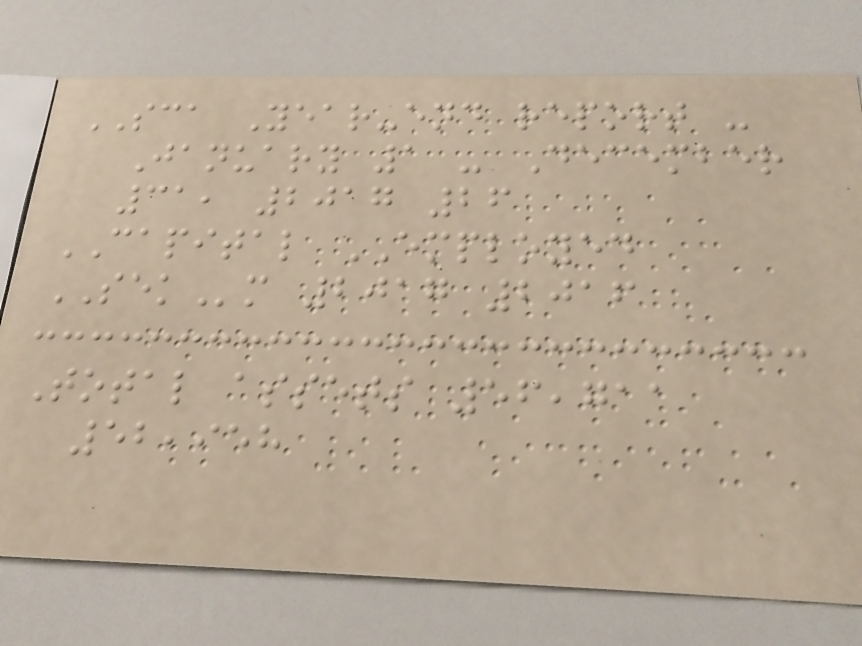SCA Year-end report -
January 1 - December
31, 2017 26
CAPITAL EMPLOYED
SEKm 2017 2016
Total assets 56,711
52,958
